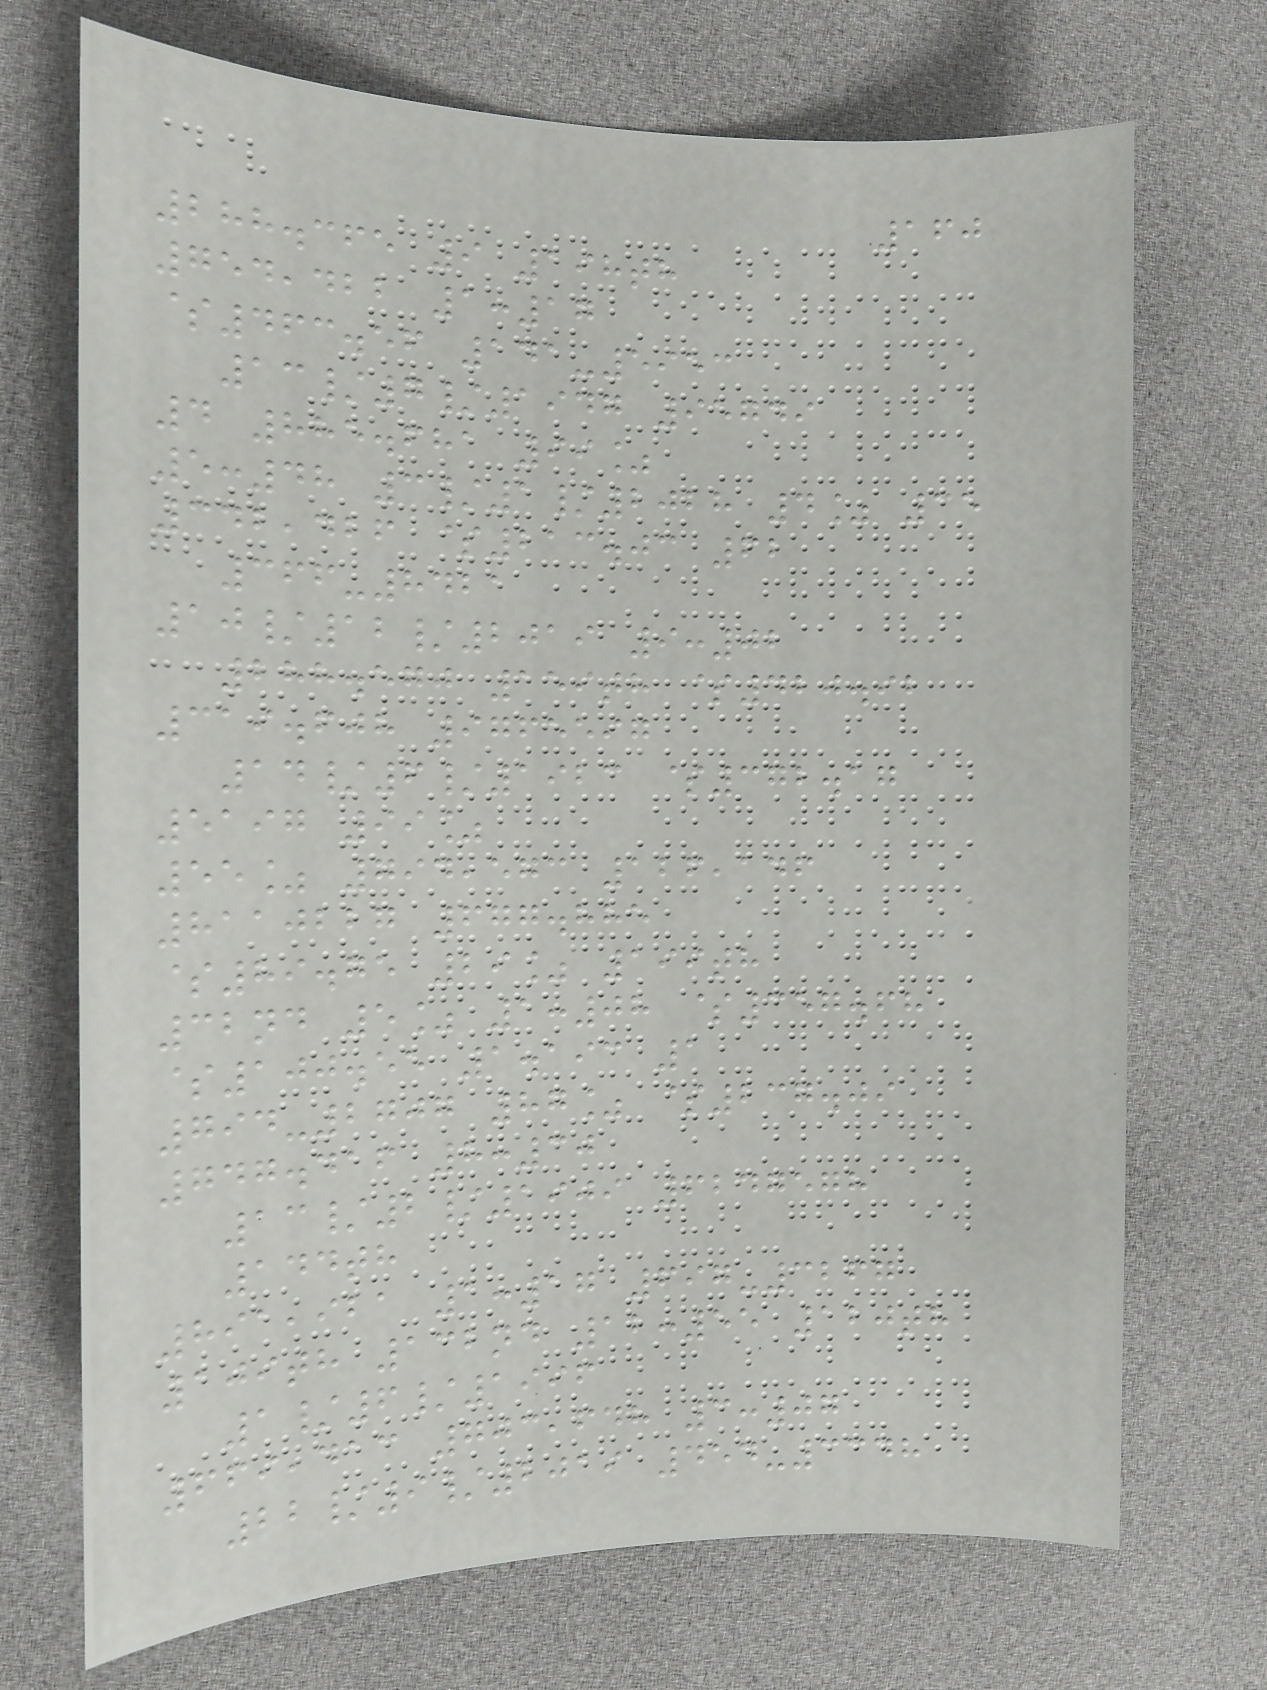160
288.365 9 198th
754,422 1:17
$463.56 141-5953
13/7/1947 95749
4 885.681 99%
5:48 3/1/2028 4% 35
342,426 $213.03 62
366-8421
10/12/2019 9:02
288.570 159th $420.92
319.608 9765597
14/6/1923 $372.17
5197 99%
55% 794,573 126,146
8110227 677.885
$89.75 29% 199th
32nd 5% 1:08 $357.68
$100.55 1.193 1
794-2707 87% $237.09
747.416 8:30
13/2/1909 6247578
144th
891,921 1:17 697-3267
109th 132nd 12:55 120th
1/6/1996
669,413 703,648 3:07
22/9/2019 454-3348
